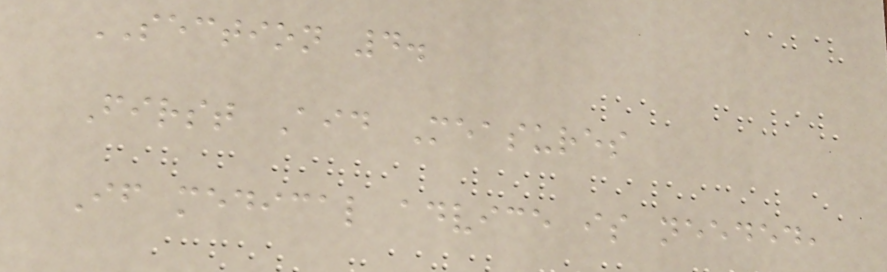SECTION 4.
First Aid Measures
If medical advice is needed,
